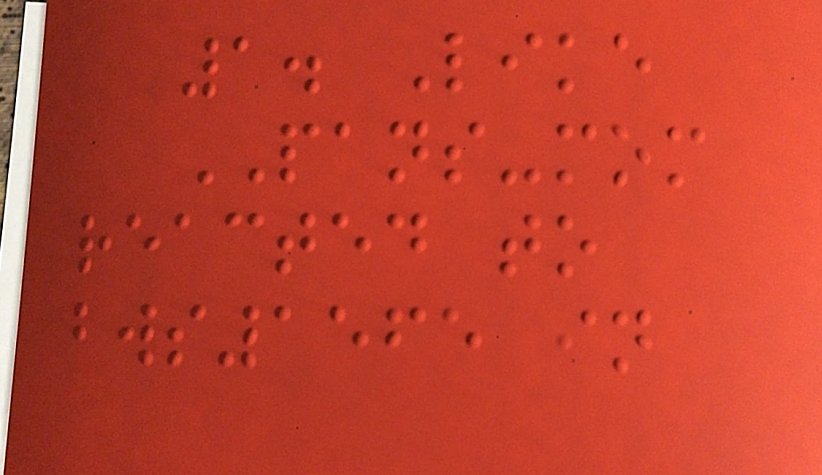1. Like
PANS-mom
reacted to
bws1565 in
